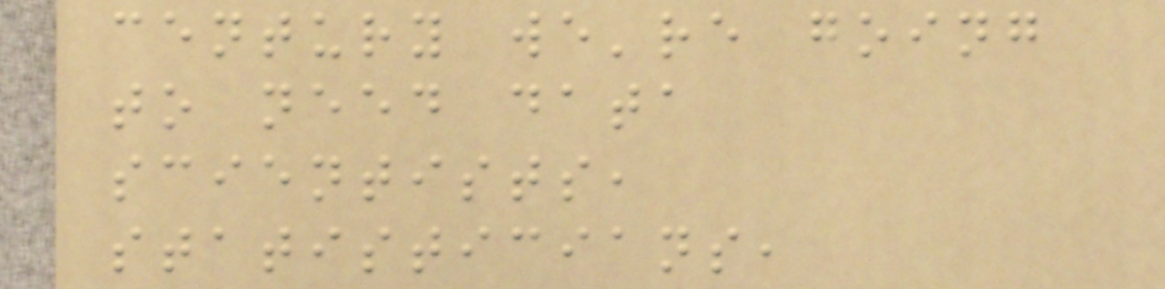century we're going
to need data
scientists,
statisticians,
